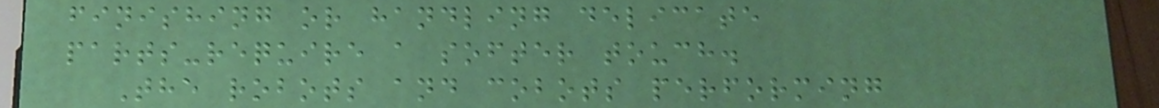finishing or handling delicate
parts-require a softer touch.
The robots and cobots performing
